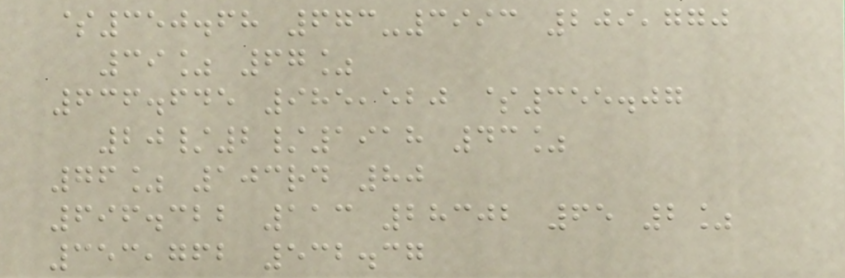$350.68 673-3993 209,770
39% 67%
636.645 985,520 $355.07
20/2/1918 43%
76% 103rd 80
696.322 113 28302 65 2%
353,762 532.37
